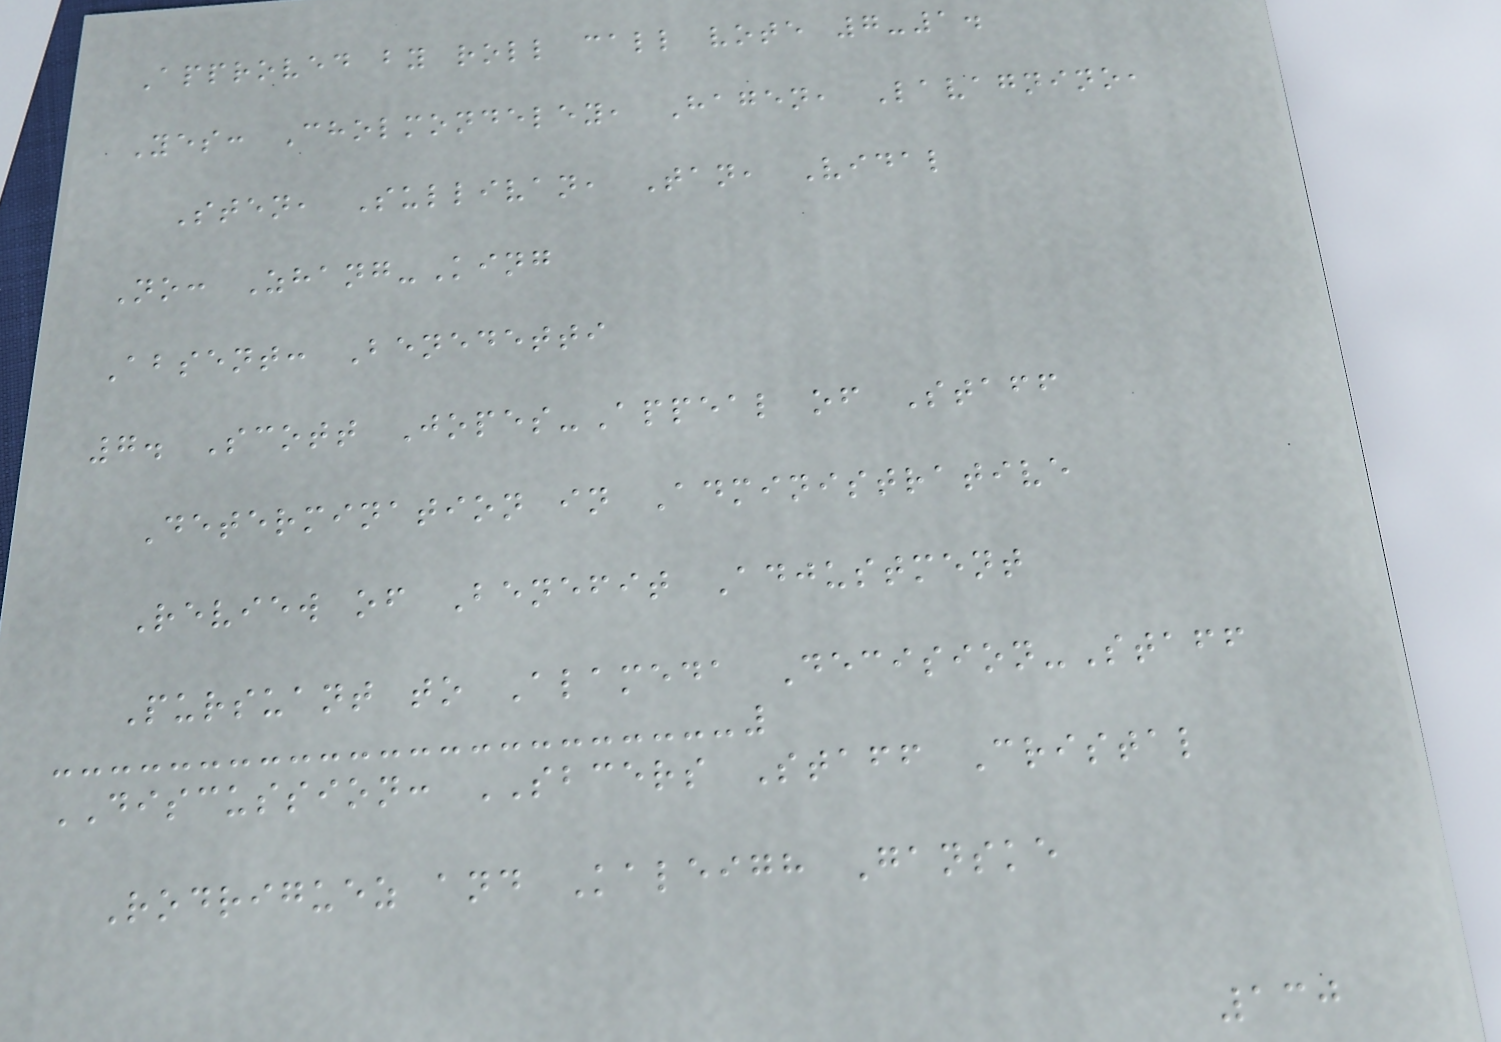Approved by roll call vote 7-1.
Yes: Cholmondeley, Hagen, Lavagnino,
Sten, Sullivan, Tan, Vidal
No: Zhang-King
Absent: Benedetti
7. Scott Jopes-Appeal of Staff
Determination in Administrative
Review of Benefit Adjustment
Pursuant to Alameda Decision-Staff
DISCUSSION: SBCERS Staff Cristal
Rodriguez and Kaleigh Ganske
130
